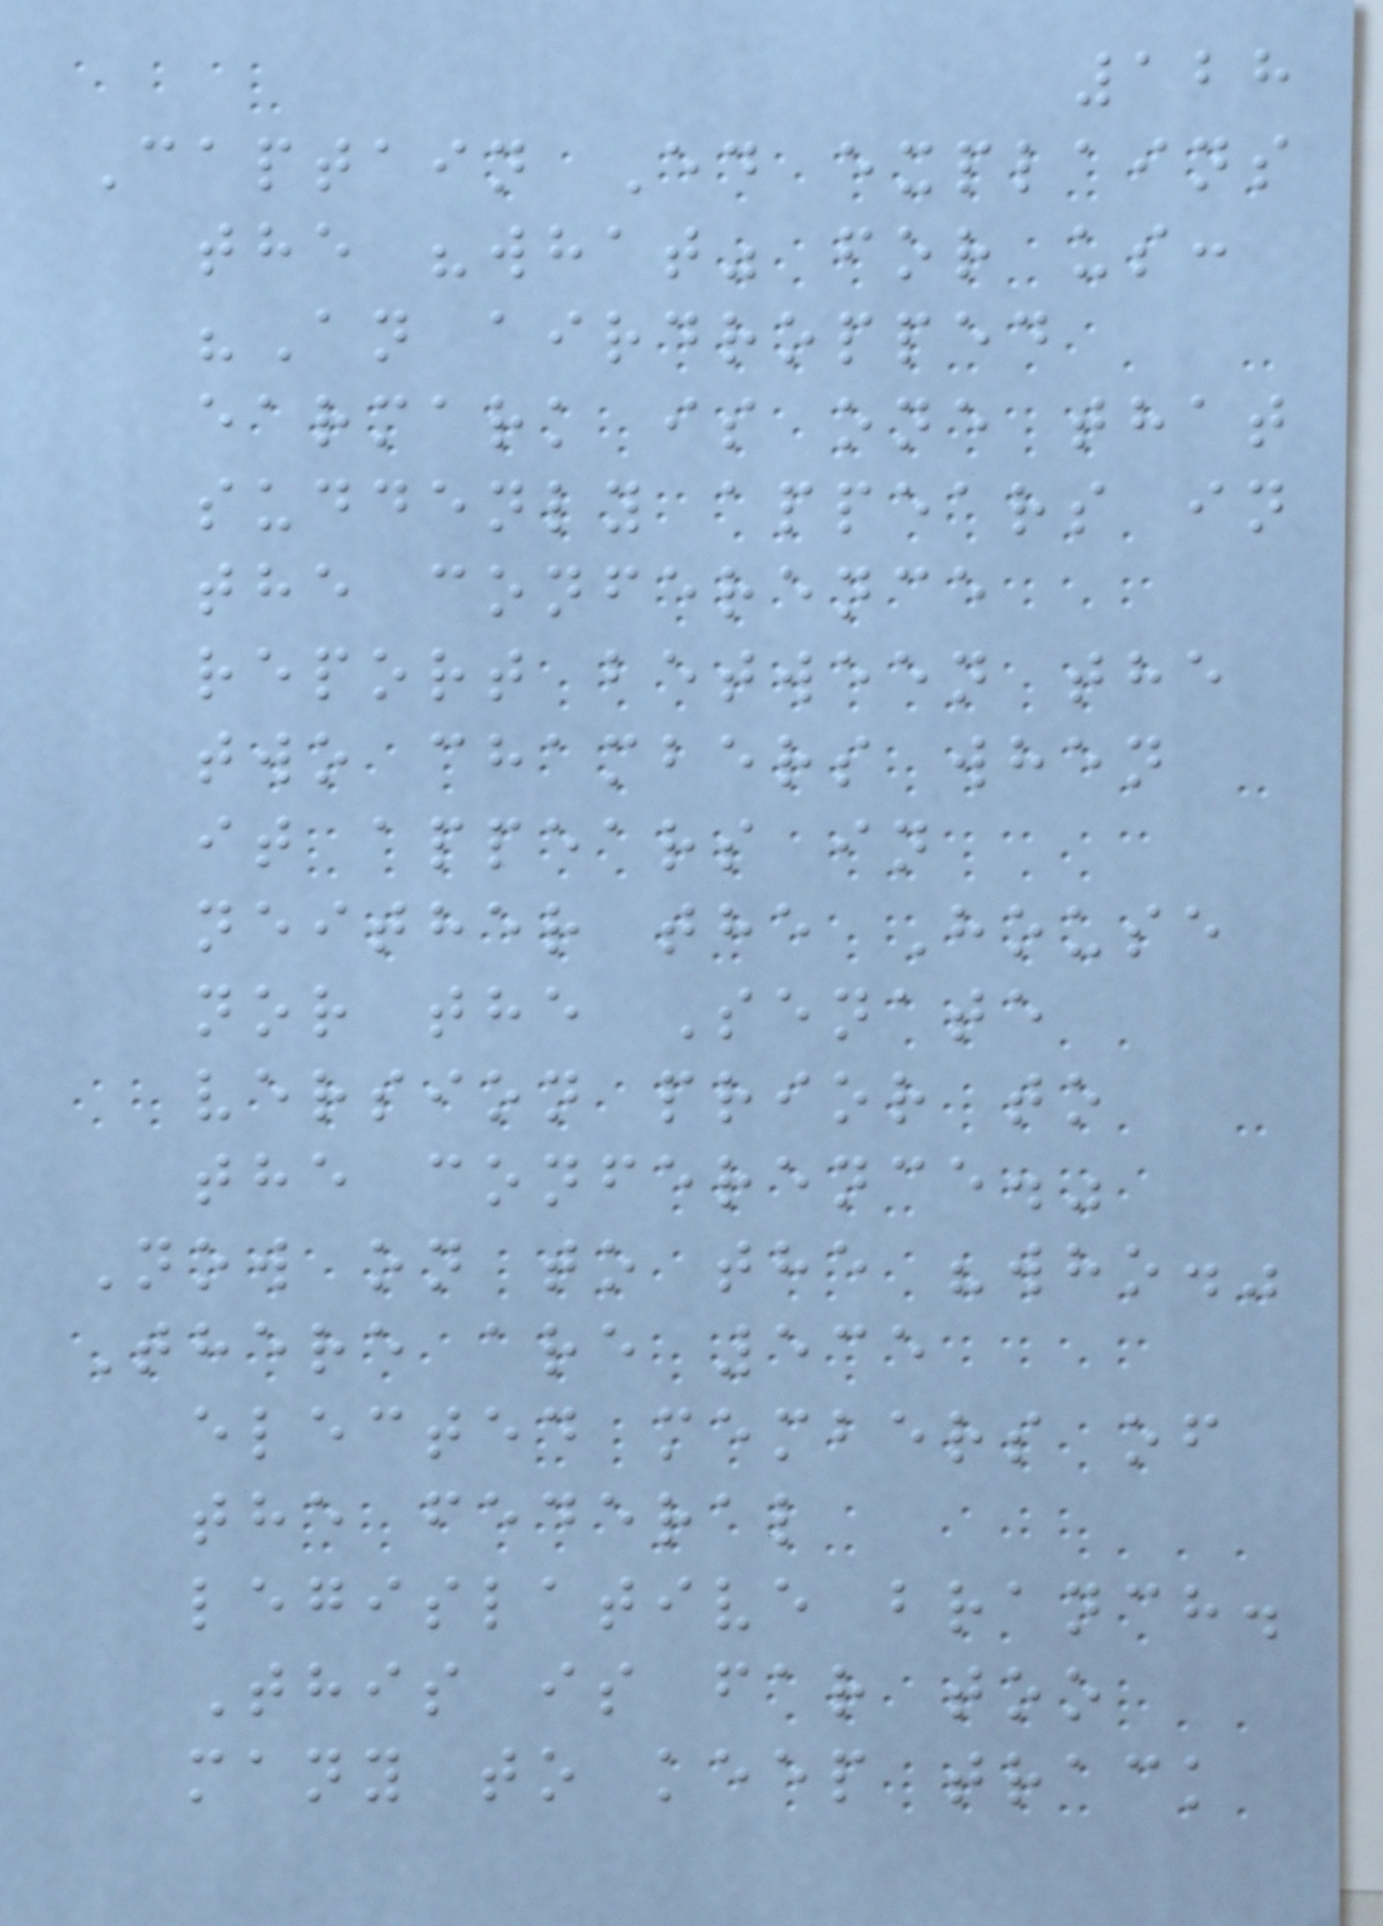128
Captain Ed explains
the "what" for us:
"An airdropped
earmark is one that
suddenly appears in
the conference
report between the
two chambers when
it appears in
neither the House
nor the Senate
version prior to
the conference."
Now on to the "who."
There are 535
elected members of
the federal
legislative branch.
This is far too
many to keep track
